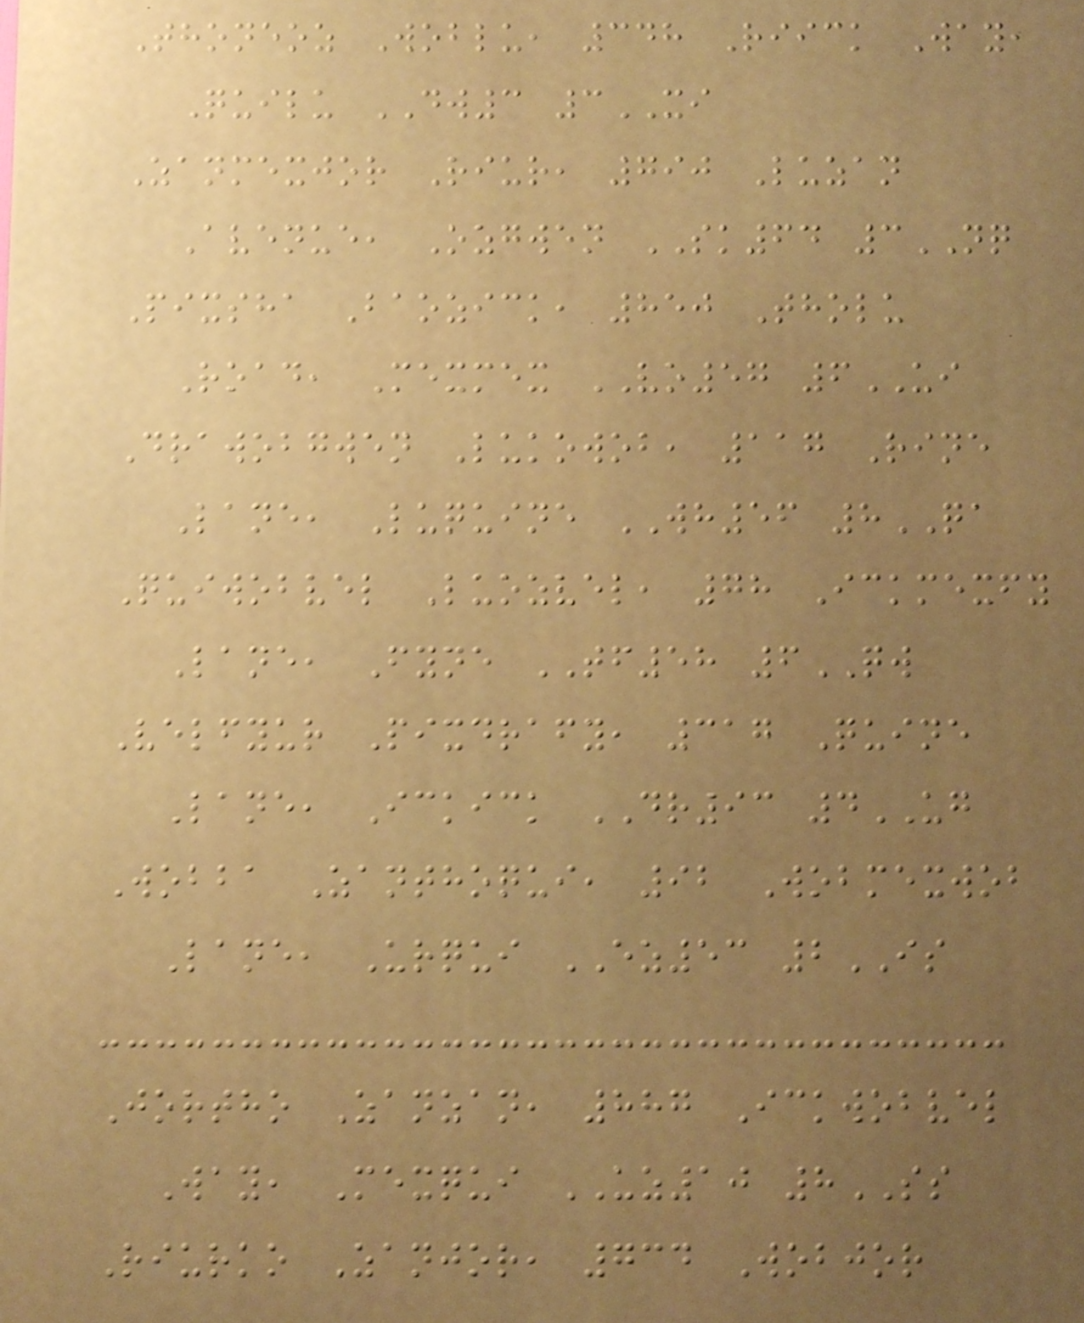Thoneoz Woblu, 348 Riick Way,
Quilu DW3 3XI
Zanmexjor Riur, 790 Luzan
Avenue, Ozgwen SK64 3NQ
Pixsha Baozick, 850 Tholu
Road, Mexmex VO57 6UI
Drawobgwen Lukowob, 117 Rine
Lane, Luquine WH56 8QA
Quiwobvel Luozvel, 78 Ickmexfy
Lane, Fyne TF58 6QW
Velfyur Pixdrafy, 317 Quine
Lane, Ickick DR93 4UG
Wobba Zanthoqui, 92 Wobmexwob
Lane, Urqui EZ53 2IS
Jortho Zanzan, 887 Ickwobvel
Way, Mexqui UZ10 8SS
Riurko Zanjor, 734 Wobjor
